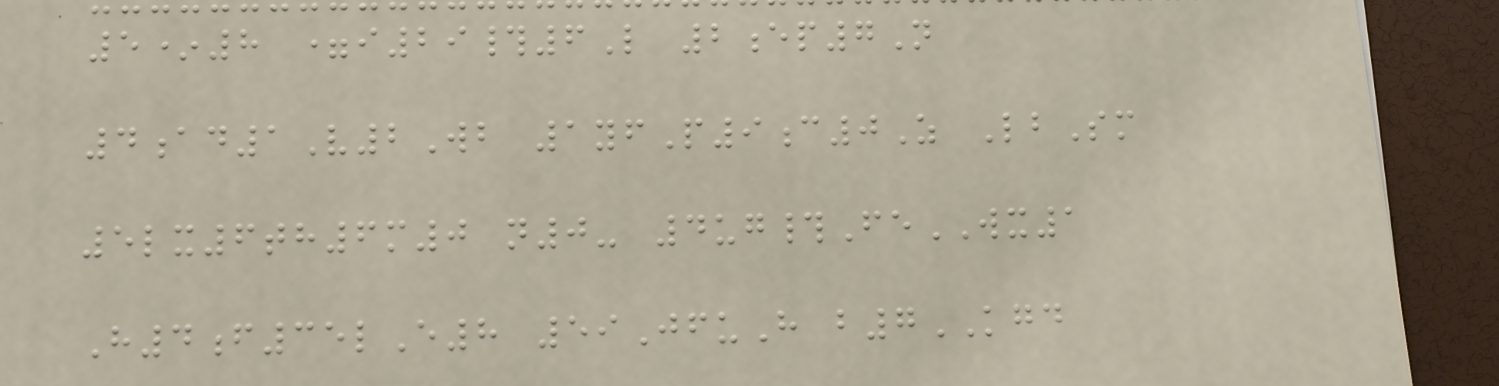5*8 =i29#6L 2ep7N
4ad1V2Wb 1yfP9c0Z LbSm
5lx6th6m0 n0- 4ug#FeWX1
H4f35lE8 59JfuH b7KGD
